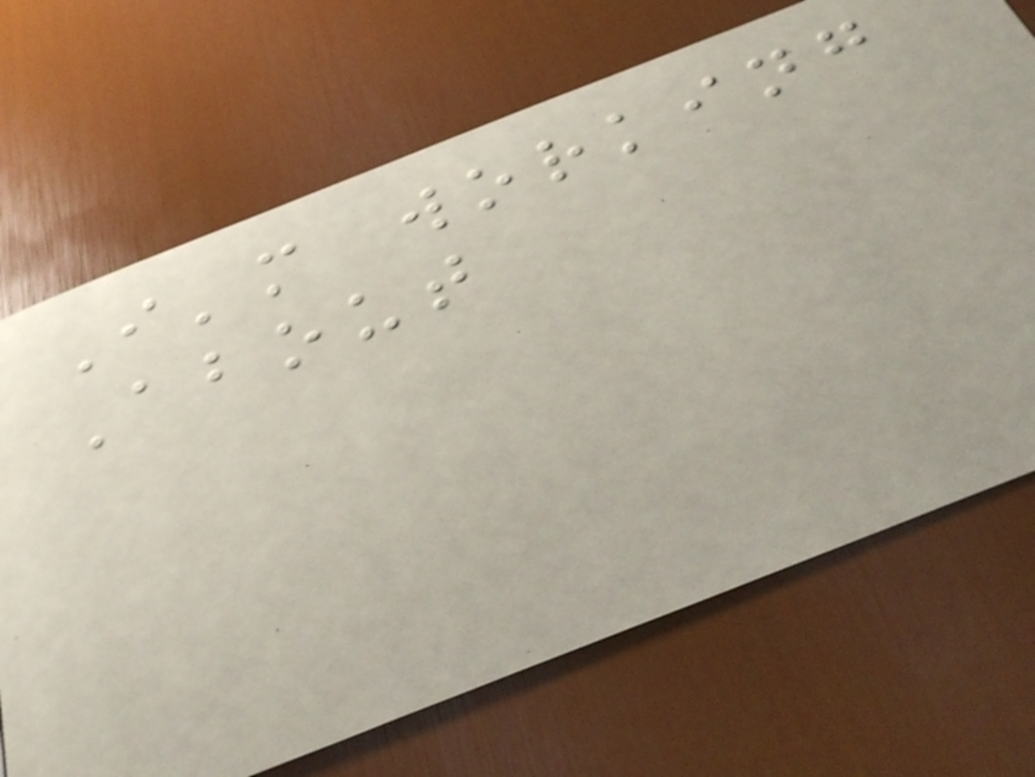I'm working
About
